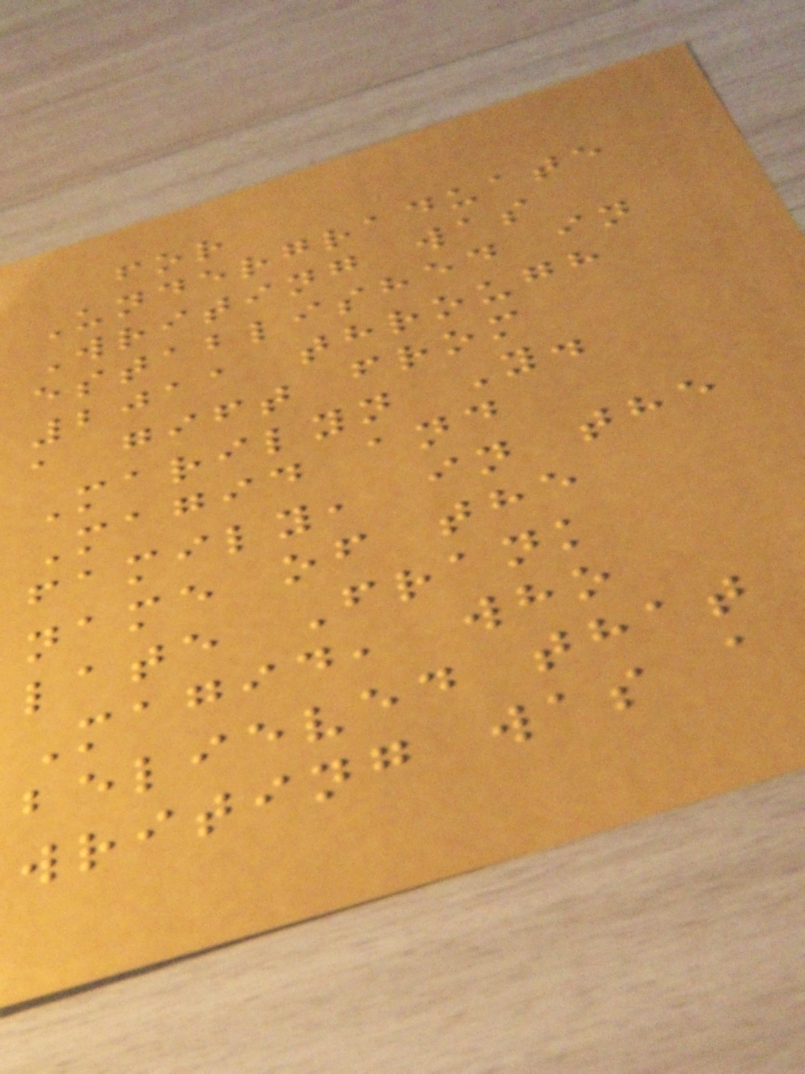for
Undergraduate
Writing was
established in
2011 through
a gift from
Marilyn Y.
Magid and
family, in the
name of the
late Frank
Magid, who
believed that
writing was a
